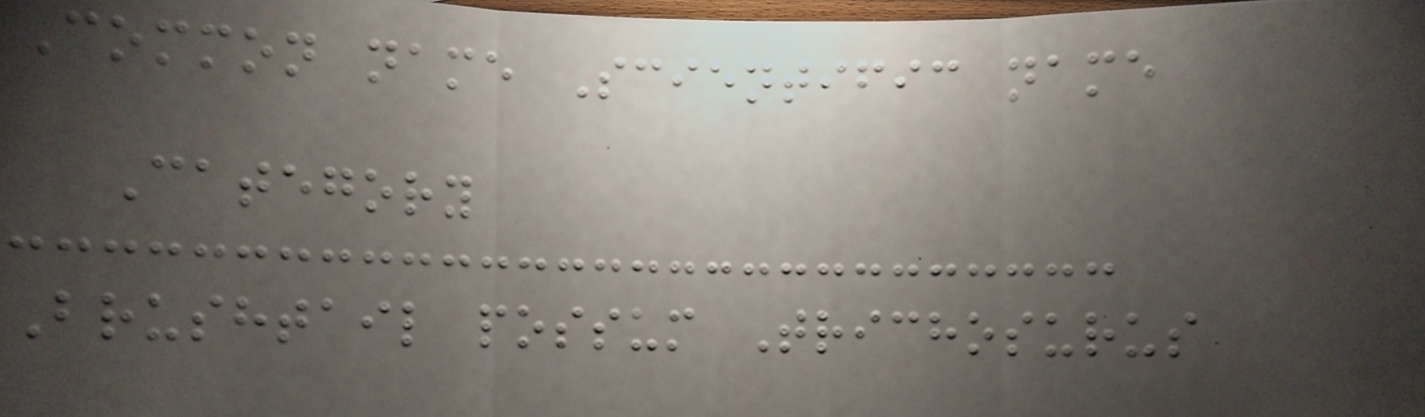Common name Scientific name
Category
Brushtail possum Trichosurus
